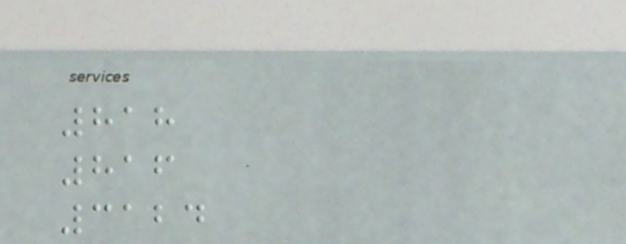818
816
3124
